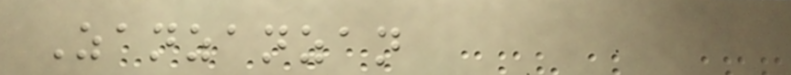Zanzanzan
